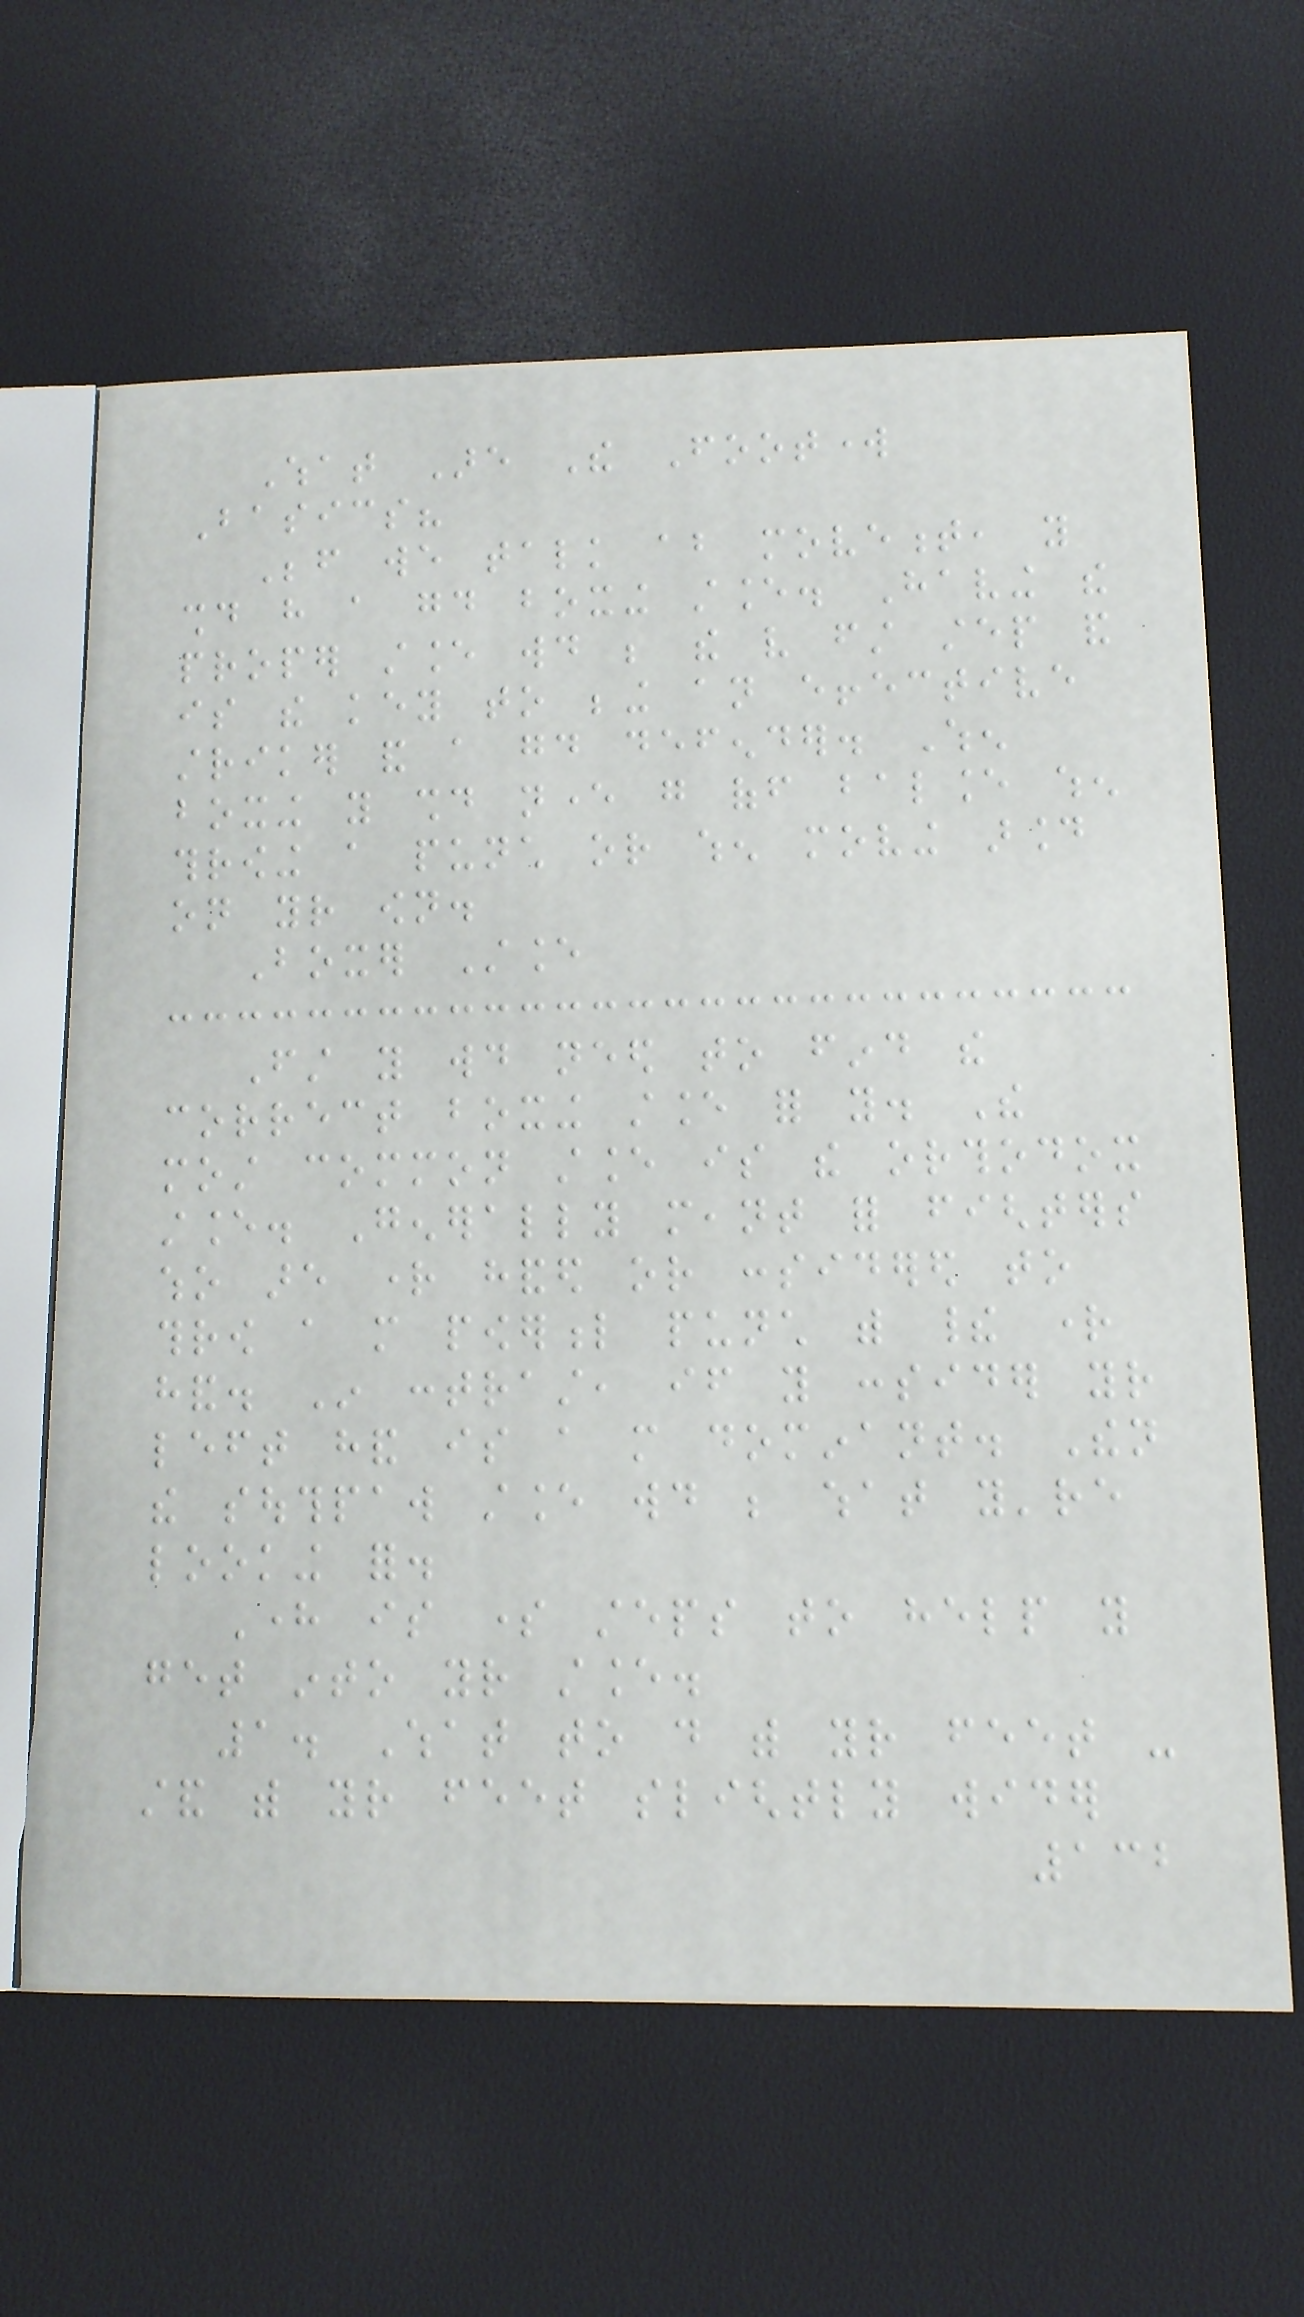What Are The Footwork
Basics?
Before we talk about movement, you
should have a good boxing stance. Having the
proper stance would be the very first step and
is the key to being an effective
striker and a good defender. When
boxing you should never go off balance when
throwing a punch or when moving around
on your own.
Boxer Stance
First you would need to find the
correct boxing stance for you. The
most common stance is the orthodox
stance. Generally meant for fighters
who are right handed or considered to
throw a more powerful punch with their right
hand. In contrast, if you consider your
left hand is a more dominant. Then
the southpaw stance would be what you're
looking for.
Here is some steps to help you
get into your stance.
1. What to do with your feet -
stand with your feet slightly wider
132
